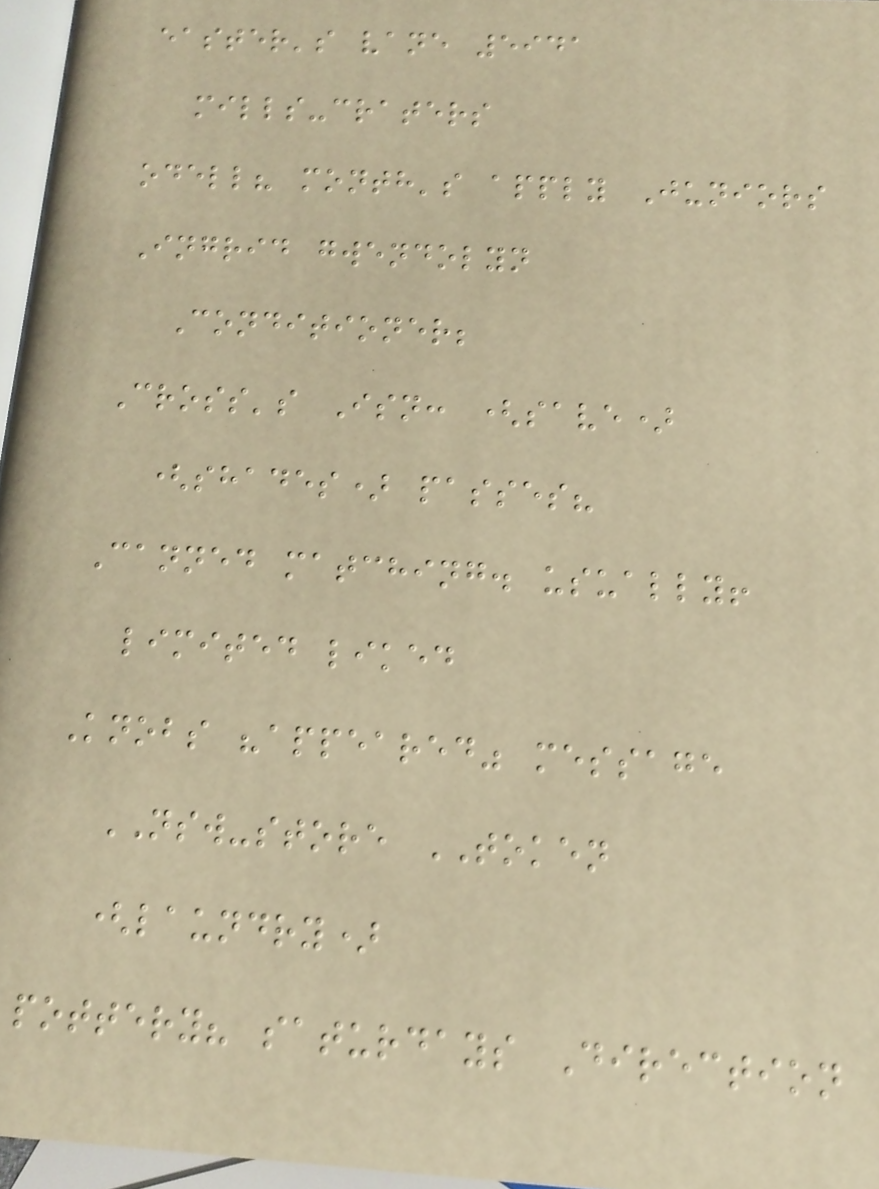easter's vane 5941
mills-craters
odell? month's apply Juniors
Ingrid gwendolyn
Conditioner;
Cross's Isn: (save)
(shades) passes?
Canned matching. usually!
limited liked
Knobs "appeared" message
NSW-store TOKEN
(laundry)
pottery? saturdays Direction
